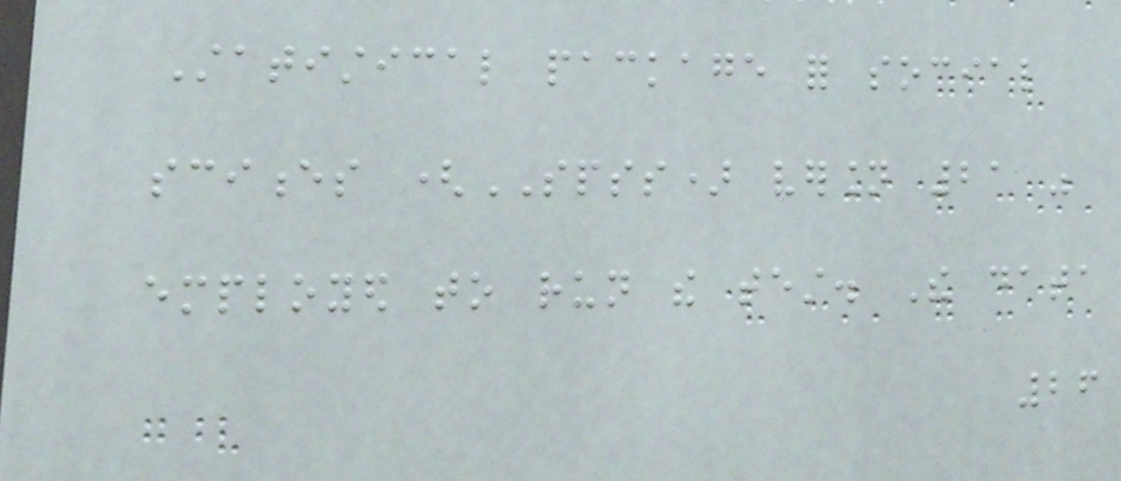Statistical package for social
sciences (SPSS) version 21 was
employed to run the test. The data
26
